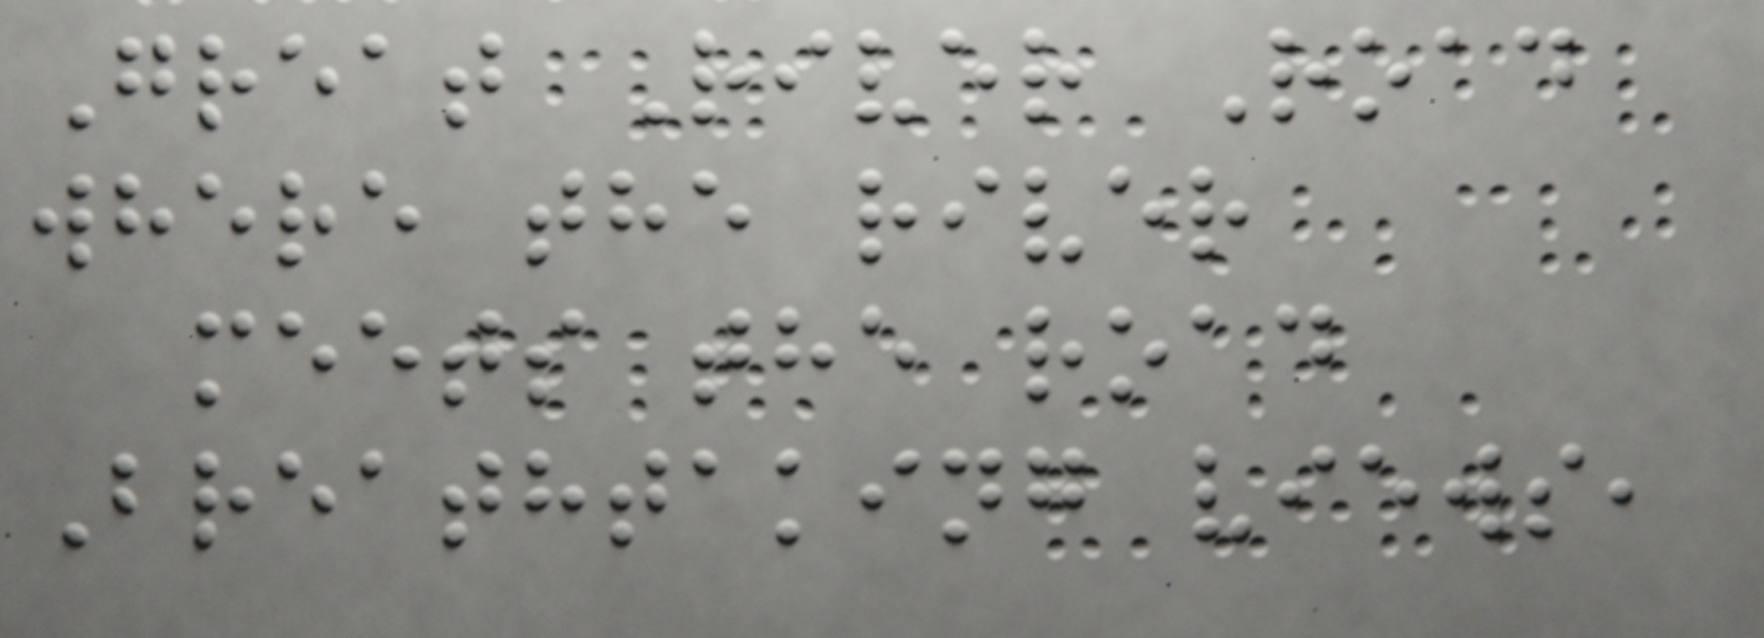Great River Road
where the river
meets the road
Breathtaking views,
